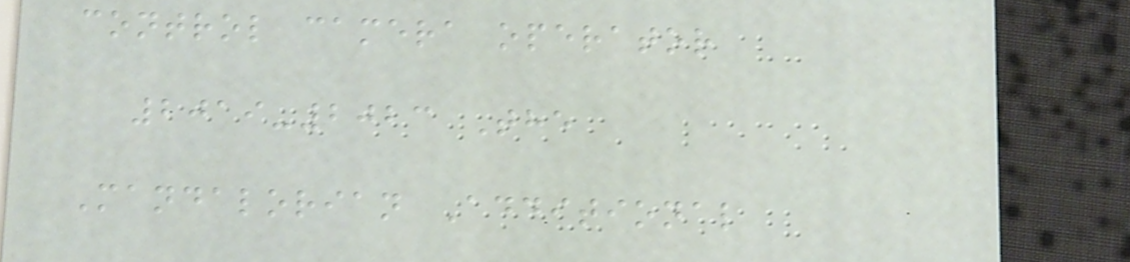control camera operator
2019-2023 The
Mandalorian Additional
